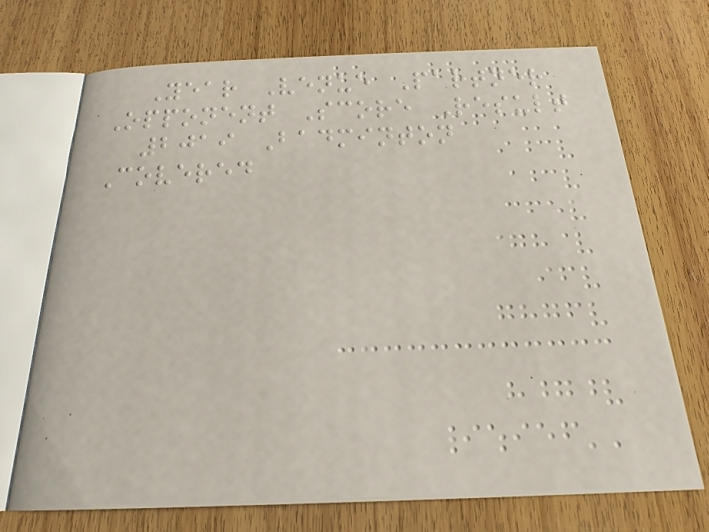Year Venue Partner
Opponent Score Result
2019 Badminton
Covered
